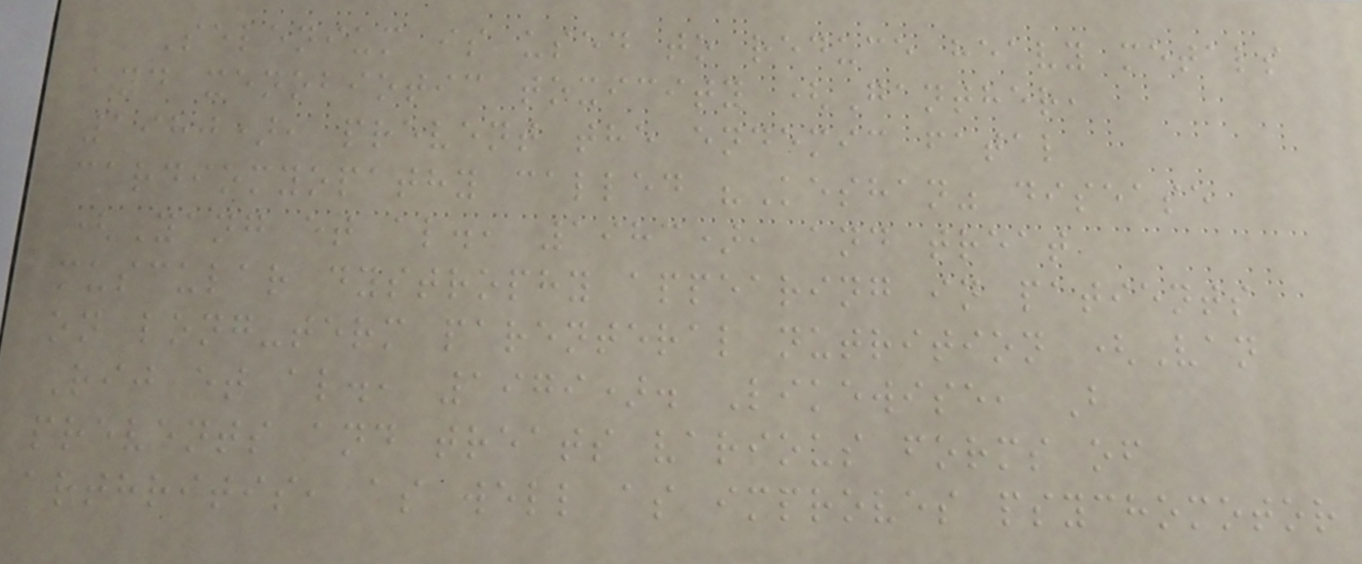Selenium is used to reduce heavy metals
and xenobiotic toxicity (Ganther,
1980), prevent the endemic fatal
cardiomyopathy called "Keshan" disease
(Yang et al., 1983), and treat
muscular dystrophy appearing in patients
on long-term parenteral nutrition (Van
Rij et al., 1979). Likewise, B
prevents and treats various forms of
arthritis, as well as improves psychomotor
